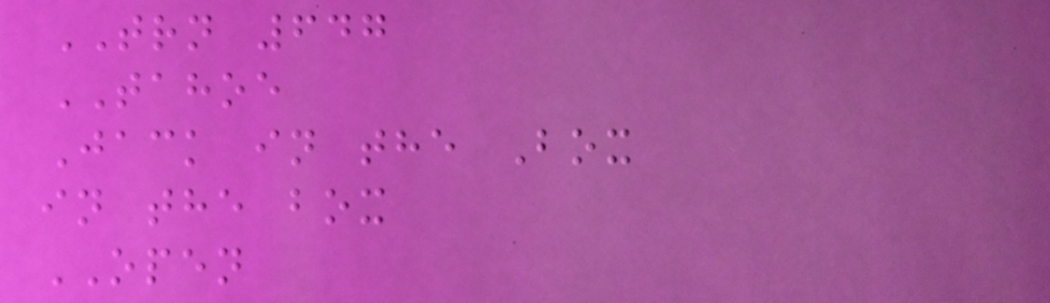TRN 647
TAHOE
Jack in the Box
in the box
OPEN
